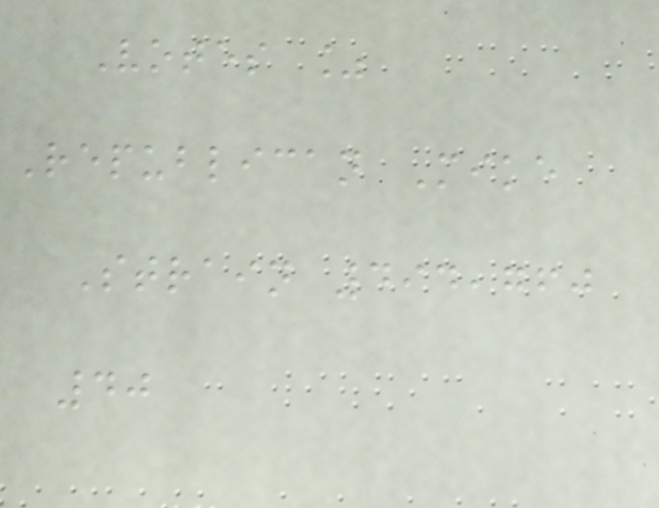Votes %
Republican Mike
Strain 494,760
40
